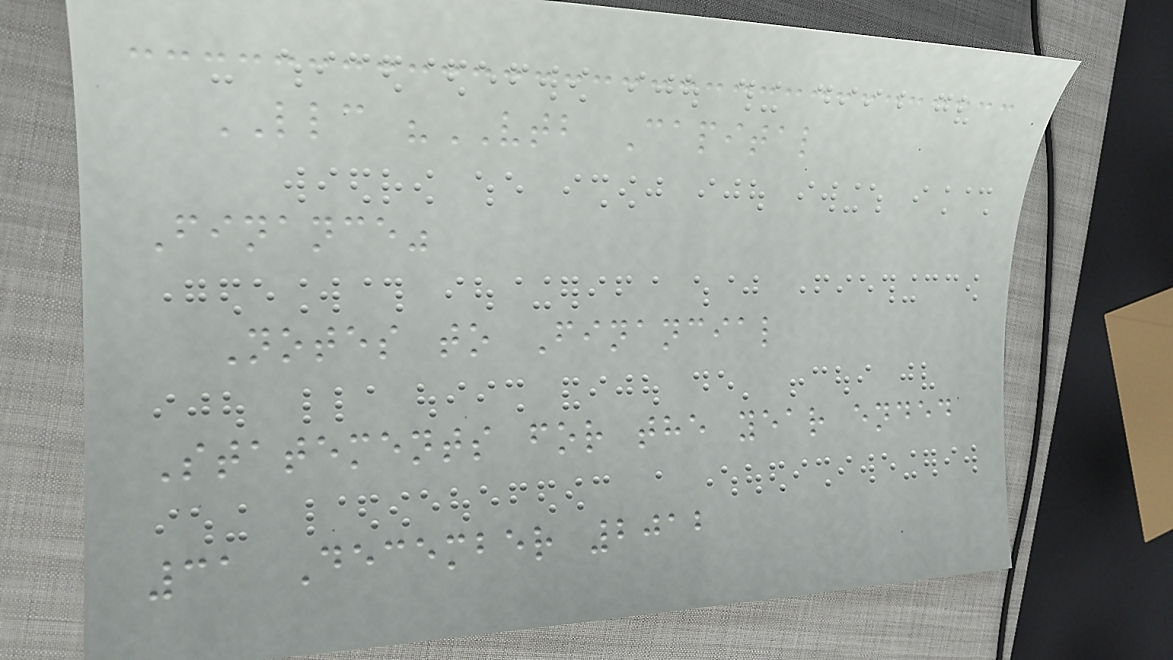LLC "VTB Capital
Finance"
Notes to Financial
Statements for the year ended
31 December 2012
